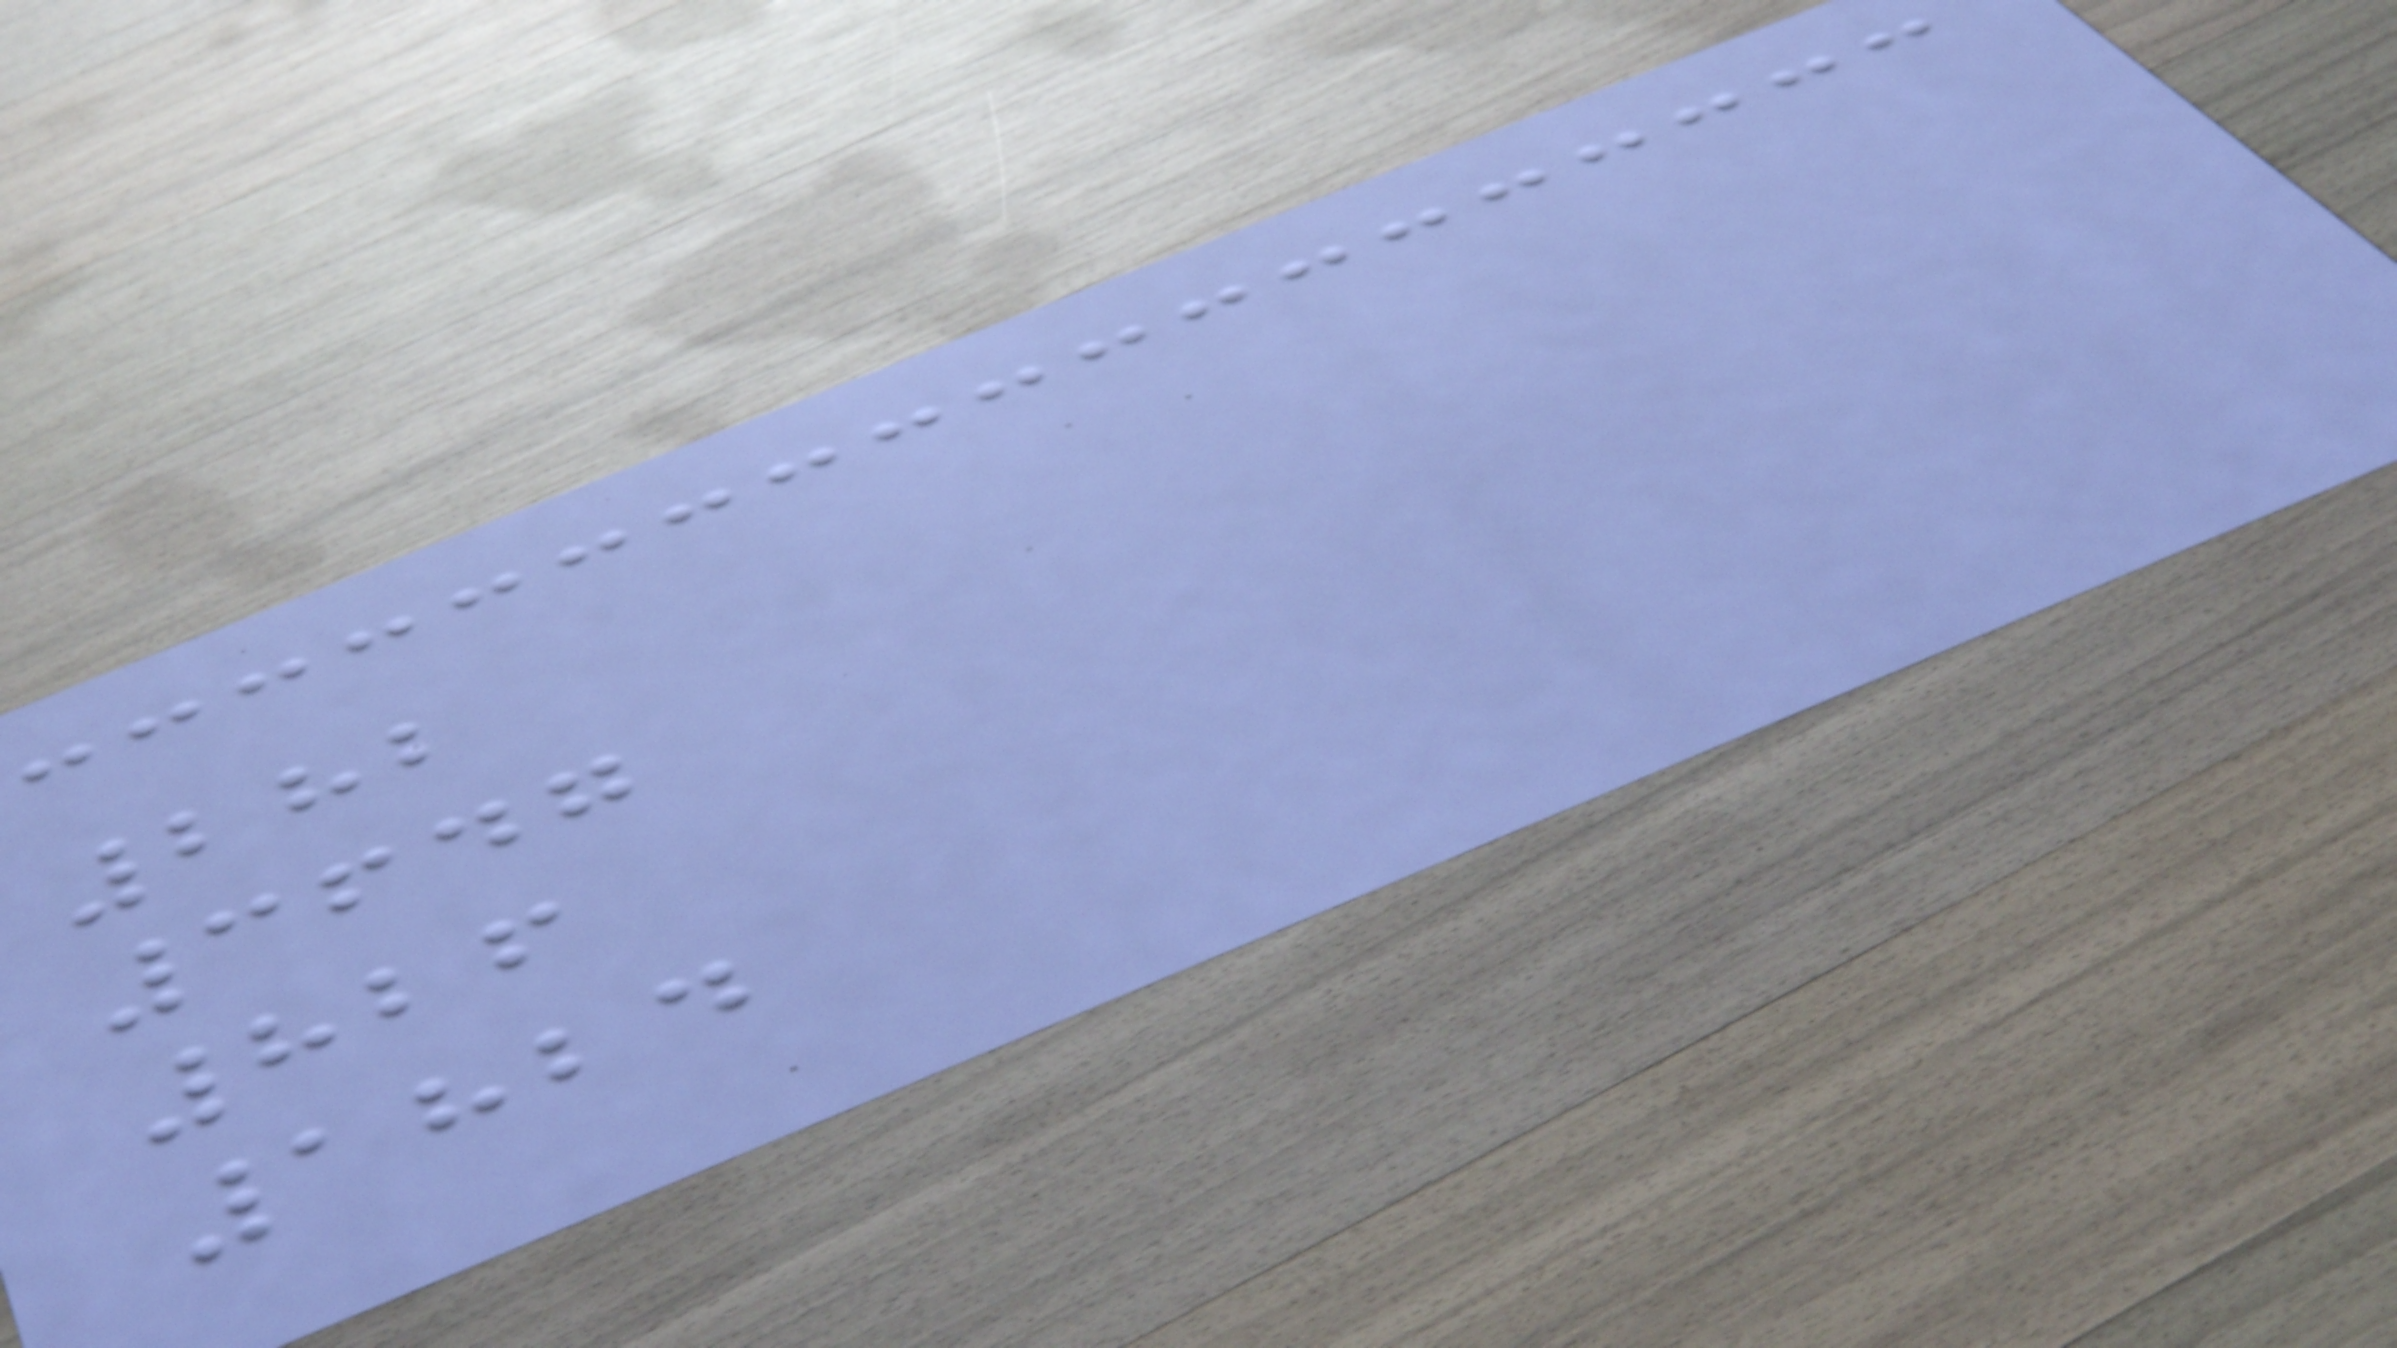282
3647
826
1824
